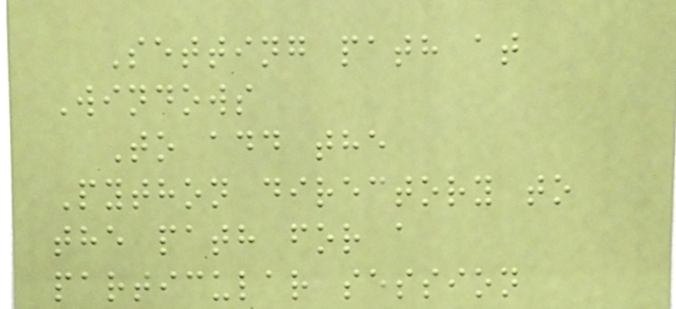Setting path at
Windows
To add the
Python directory to
the path for a
particular session
